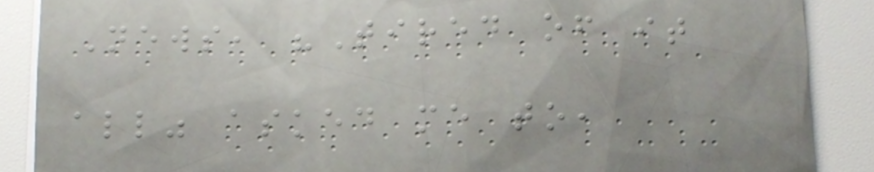News, "Tired of it
all" asked me to,
